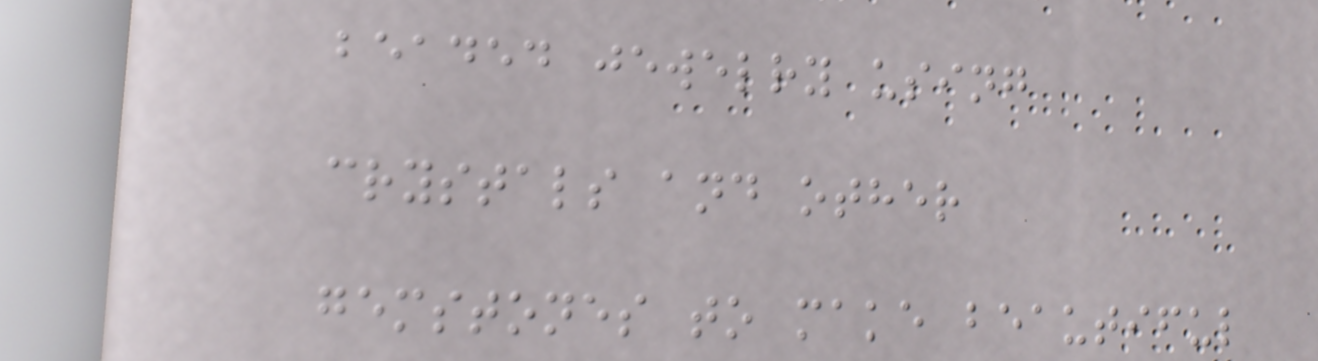beaded jewelry using
crystals and other
gemstones to make beautiful
